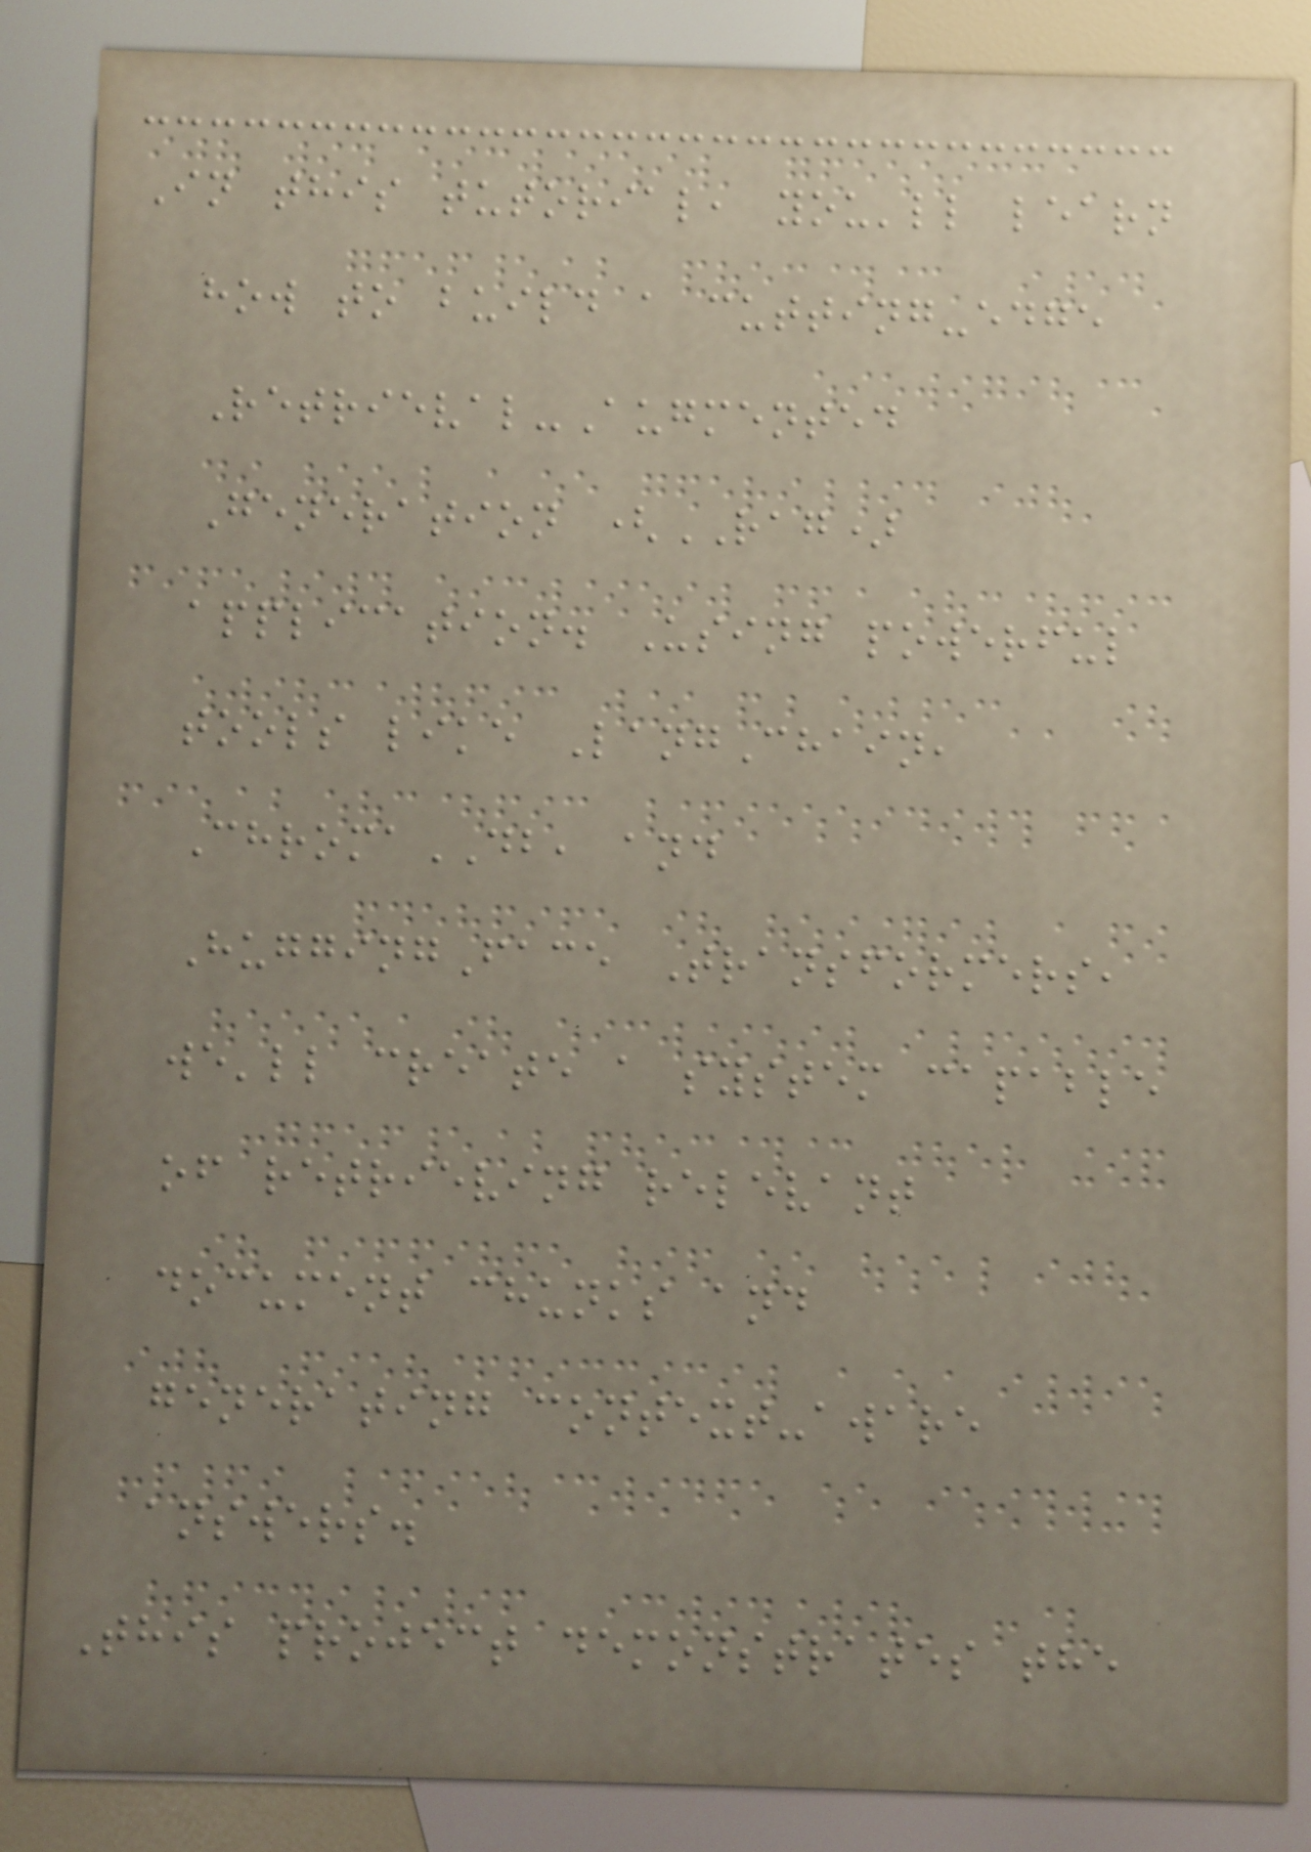In this tutorial, you'll learn
how to build a cutting-edge
Retrieval-Augmented
Generation (RAG)
application. Using powerful
tools like LangChain,
ChromaDB, and
HuggingFace Transformers,
we'll create a system capable
of retrieving relevant
document chunks and
generating context-aware
answers.
This project demonstrates the
